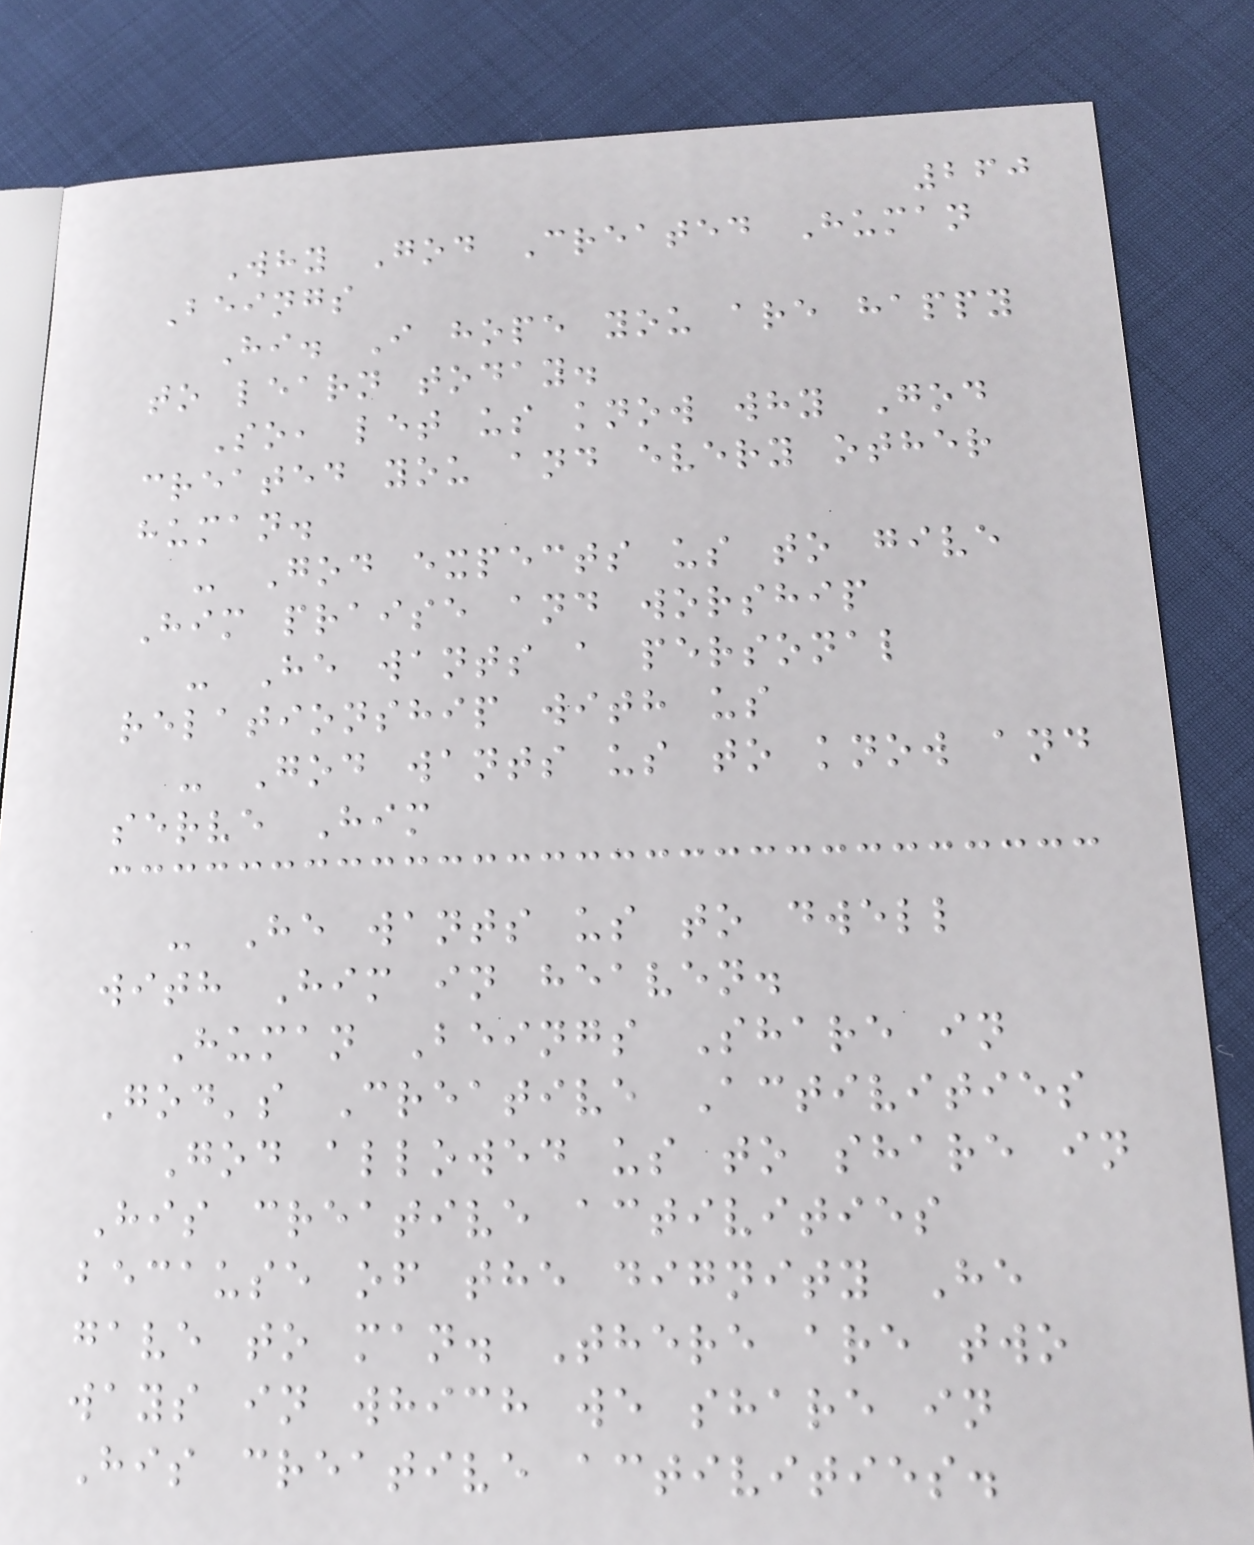260
Why God Created Human
Beings
Hi. I hope you are happy
to learn today.
So, let us know why God
created you and every other
human.
- God expects us to give
Him praise and worship
- He wants a personal
relationship with us
- God wants us to know and
serve Him
- He wants us to dwell
with Him in heaven.
Human Beings Share in
God's Creative Activities
God allowed us to share in
His creative activities
because of the dignity He
gave to man. There are two
ways in which we share in
His creative activities.
